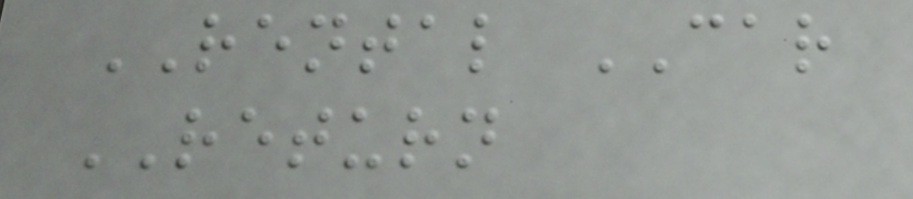RENTAL CAR
RETURN
